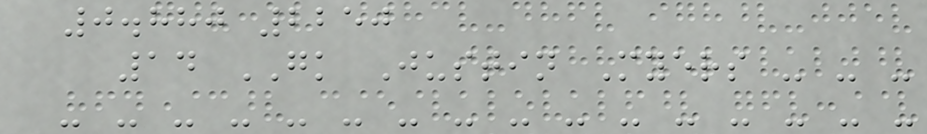0.880 2250
14 GK Justin Myers - - -
- - - - - - - - - - - - - - - -
